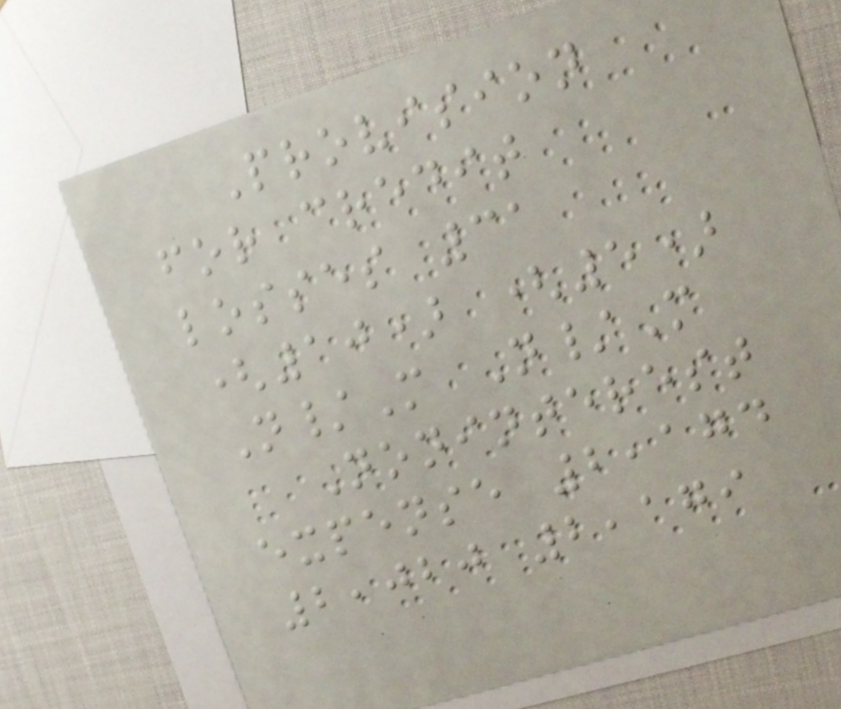Provision
for credit
losses 31
(10) (5)
N/M N/M
Noninterest
expense 2,174
2,020 2,179
